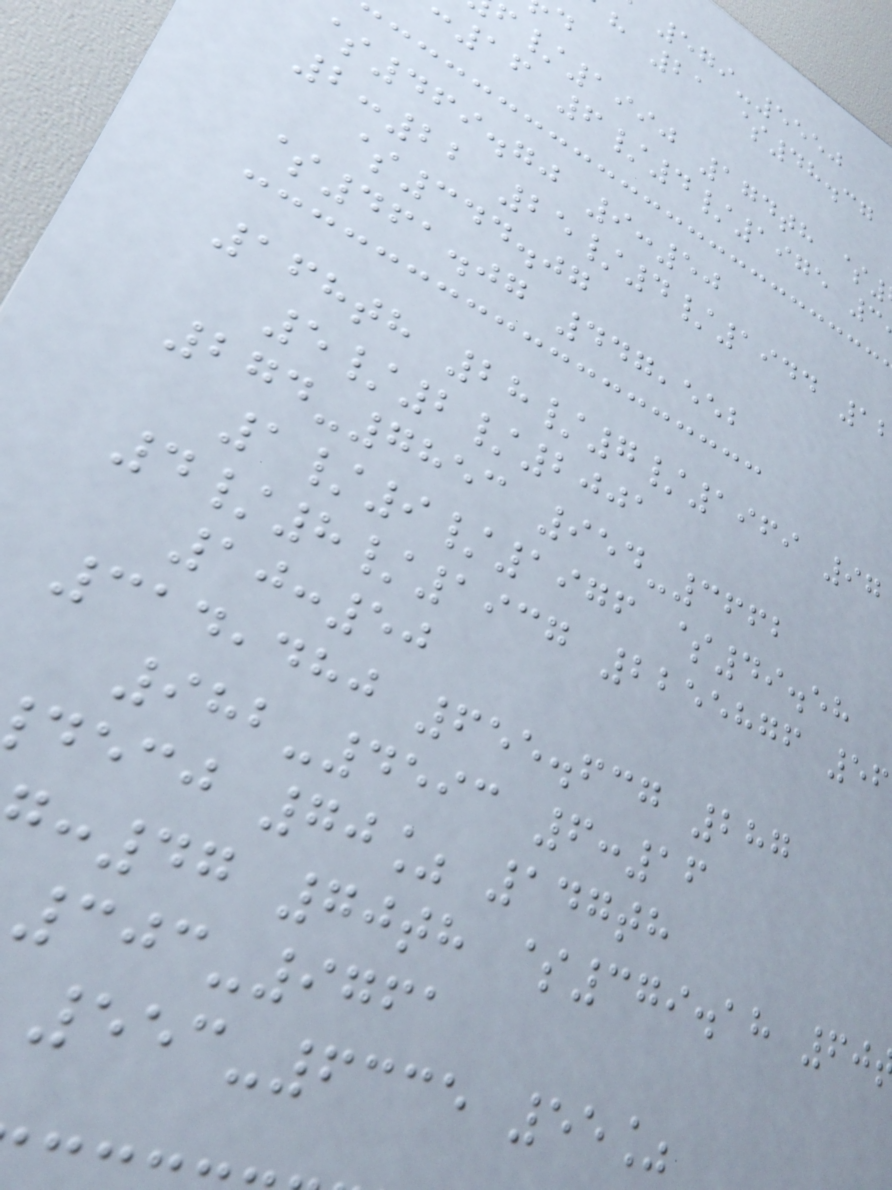579-5550
h 21 $48.37
/1990 174th $
16 6/4/1975 3
$469.70 9:50
2:22 25/4/1944 1
$344.07
$461.07 447,552
168th 28/7/1969 97
5/2/2001
274-7853 954-3662
1/9/1976 $49.58
4/8/1937 2255876 56
10:50
314,480 655.637 287
982-4593 6:16
decj 70% 147th
:47 70th $379.18 60
303-9761
553-6335 55%
